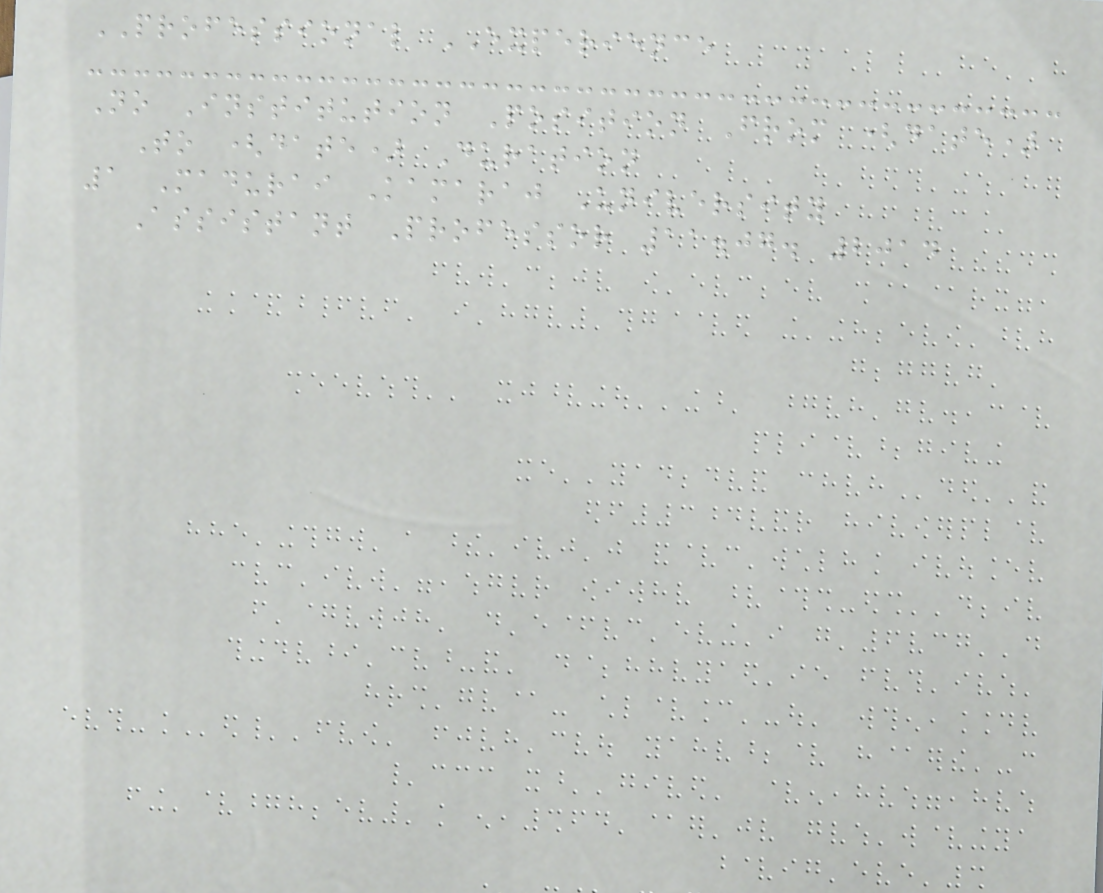PROFESSIONAL EXPERIENCE
No Institution Position From (date)
To (date) Duration
1 Madurai Kamaraj University
Assistant Professor 11.07. 2014
